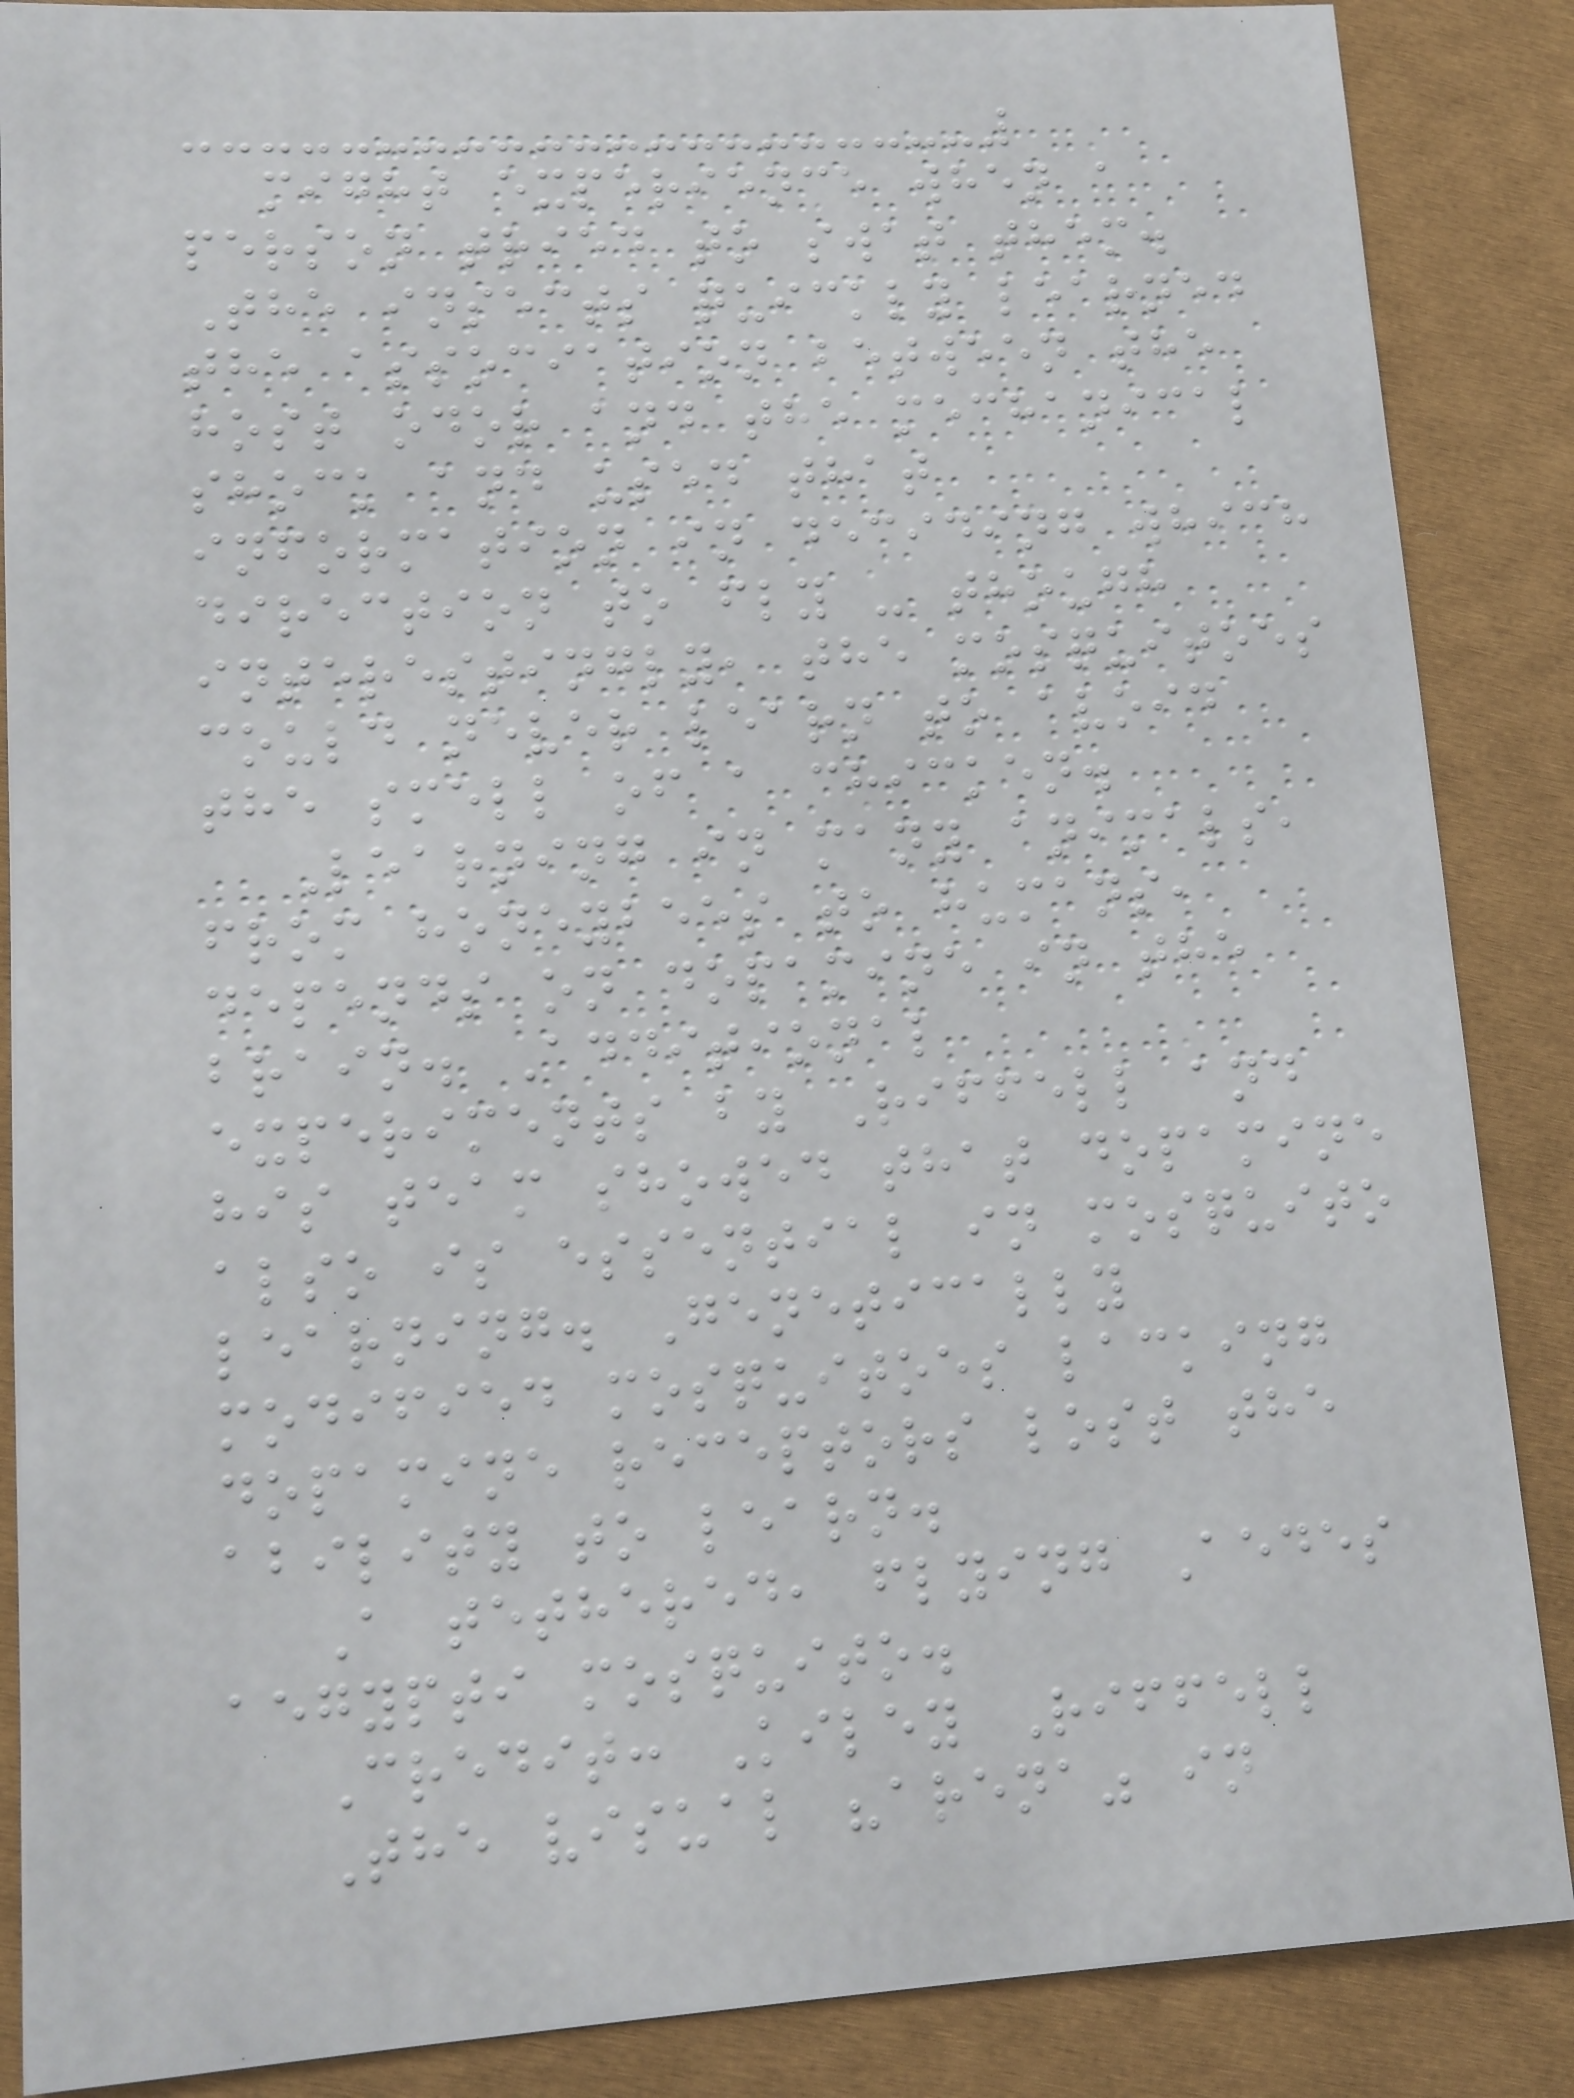might experience when a
person tried to swat them.
The insects quickly learned
the association between the
host odor and the mechanical
shock and used that
information in deciding which
direction to fly - though
interestingly, the mosquitoes
could never learn to avoid
the smell of a chicken.
Learning in many animals,
from honeybees to humans,
depends on dopamine in the
brain. Additional
experiments by Riffell and
his team showed that dopamine
also is essential in mosquito
learning. Genetically
modified mosquitoes lacking
dopamine receptors lost the
ability to learn.
A tethered, flying Aedes
aegypti mosquito.
Credit: Kiley Riffell
The visual "arena" in
